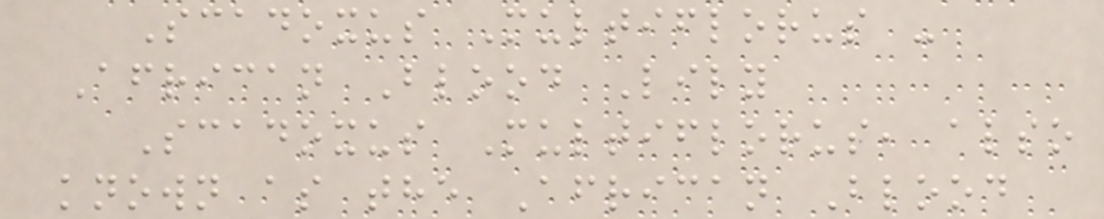Scadoxus Multiflorus -
African Blood Lily
Scadoxus Multiflorus, also
known as the African Blood
